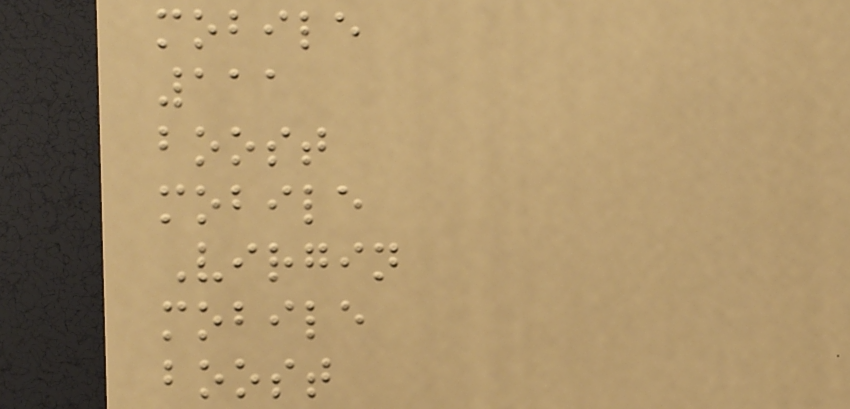mobile
111
boost
mobile
Virgin
mobile
boost
